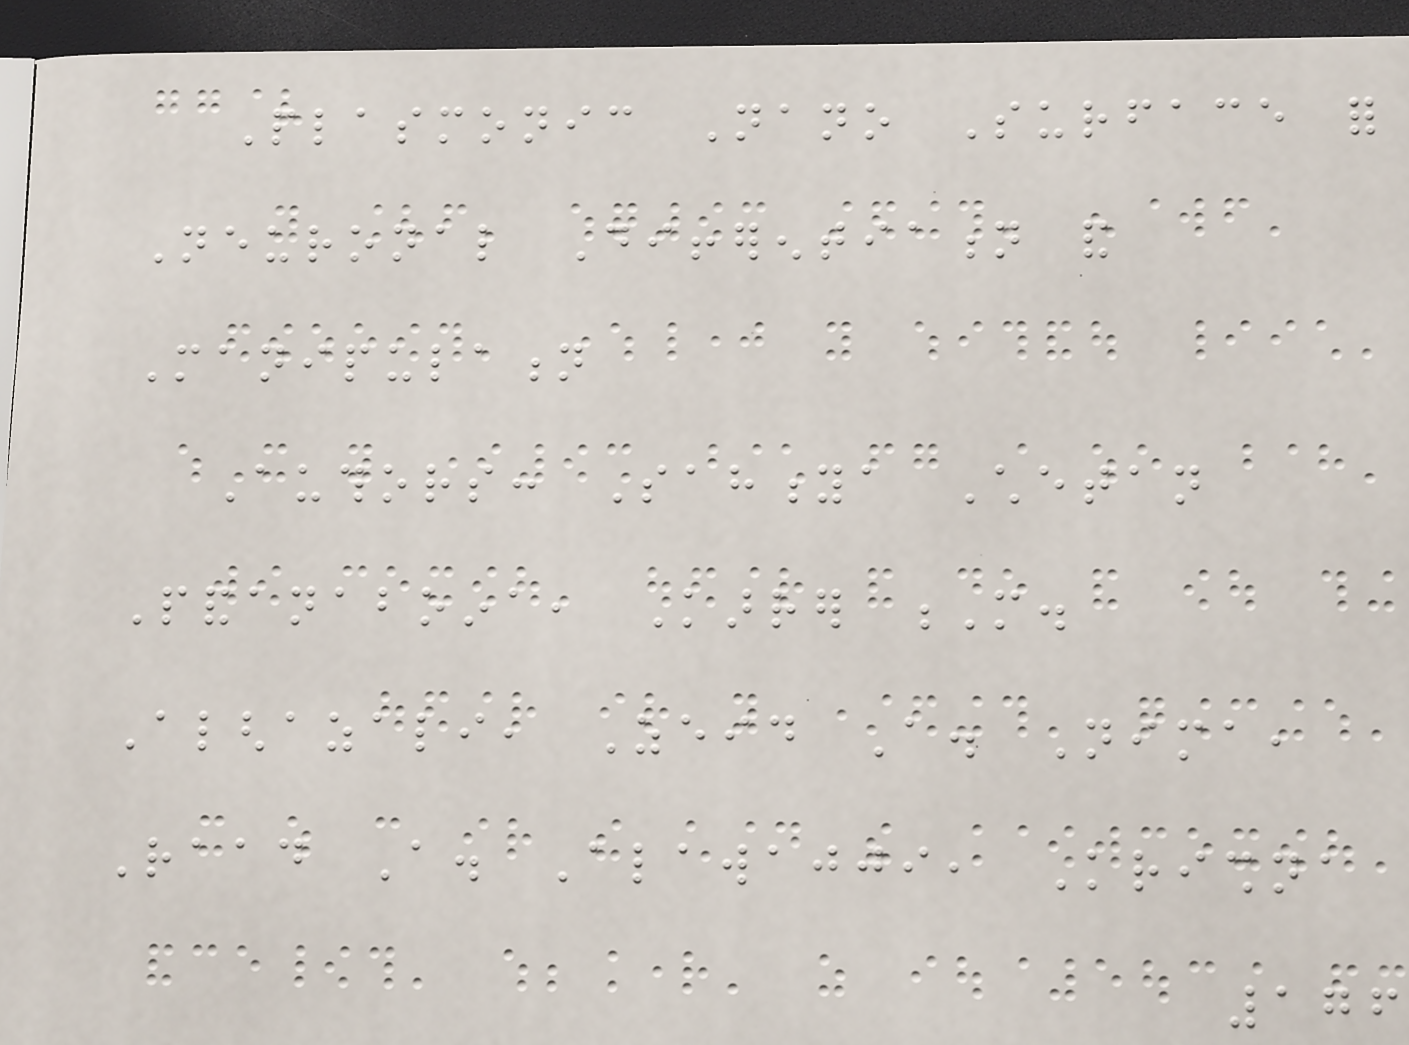Plasmonic Nano Surface for
Neuronal Differentiation and
Manipulation
Authors: Sahitya Chetan
Pandanaboina, Karrer M.
Alghazali, Zeid A. Nima,
Raad A. Alawajji, Krishna
176
